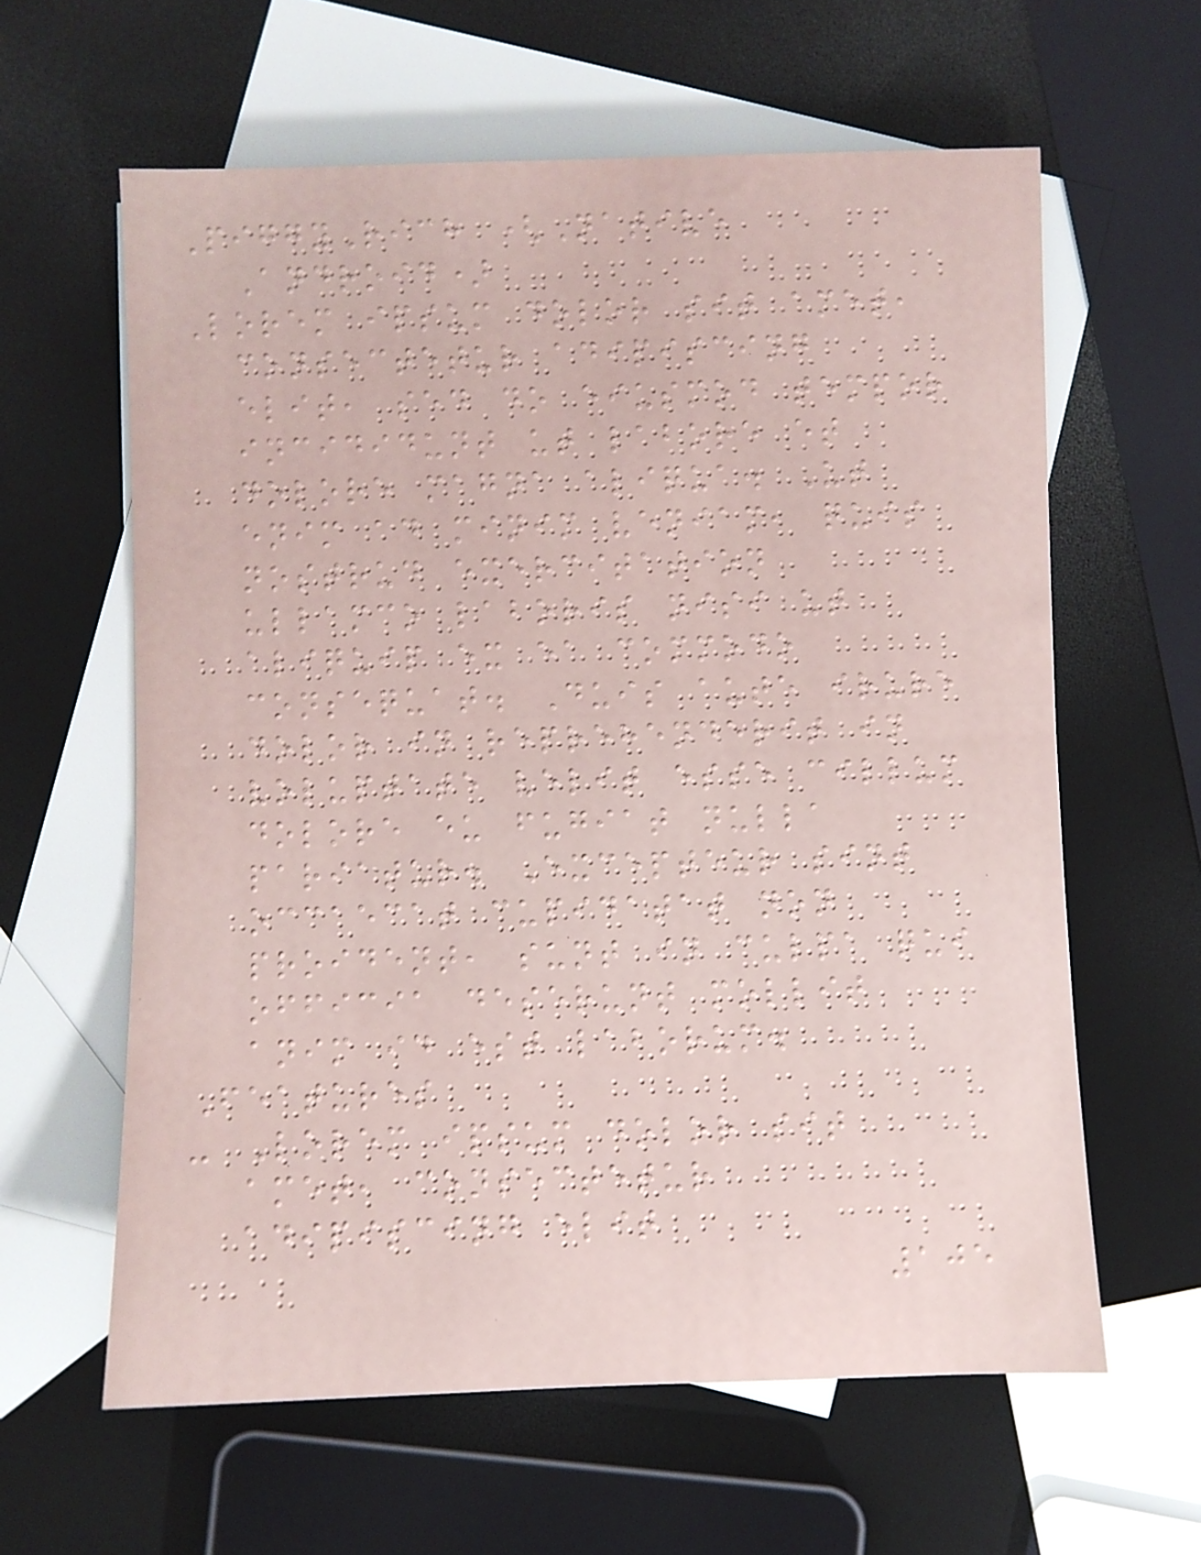PiggyRich (Native
Android)
Lorem ipsum dolor sit amet,
consectetur adipiscing
elit, sed do eiusmod tempor
incididunt ut labore et
dolore magna aliqua. Ut
enim ad minim veniam, quis
nostrud exercitation
ullamco laboris nisi ut
aliquip ex ea commodo
consequat. Duis aute irure
dolor in reprehenderit in
voluptate velit esse cillum
dolore eu fugiat nulla
pariatur. Excepteur sint
occaecat cupidatat non
proident, sunt in culpa qui
officia deserunt mollit
anim id est laborum.
Features
- Lorem ipsum dolor sit
amet, consectetur
adipiscing elit
105
